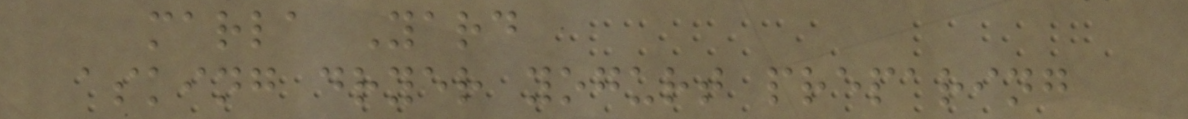marla Yard
asking dryer yogurt preparing
